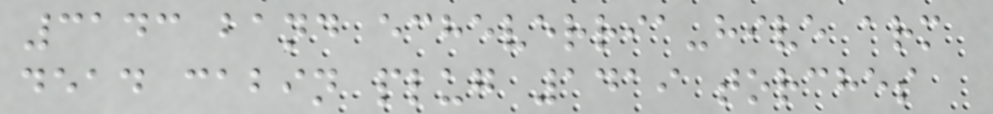3143 band echeverria-hive arm
dead cabin plug 1419 torches
